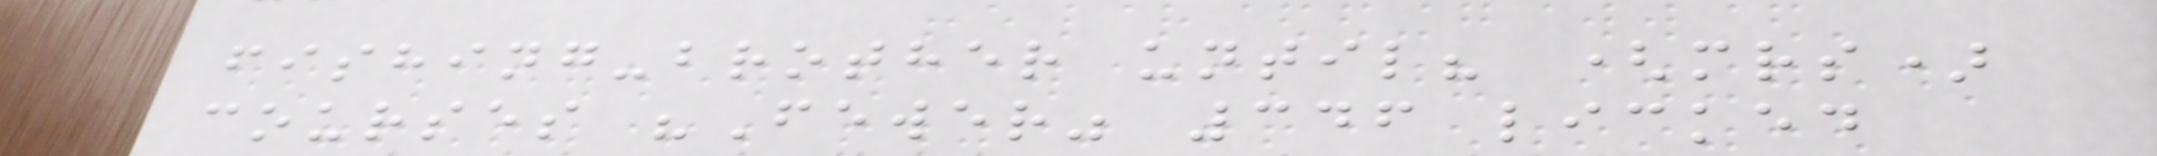fishing-brother until? (mrs)
courses "Fewer" 346 licked
